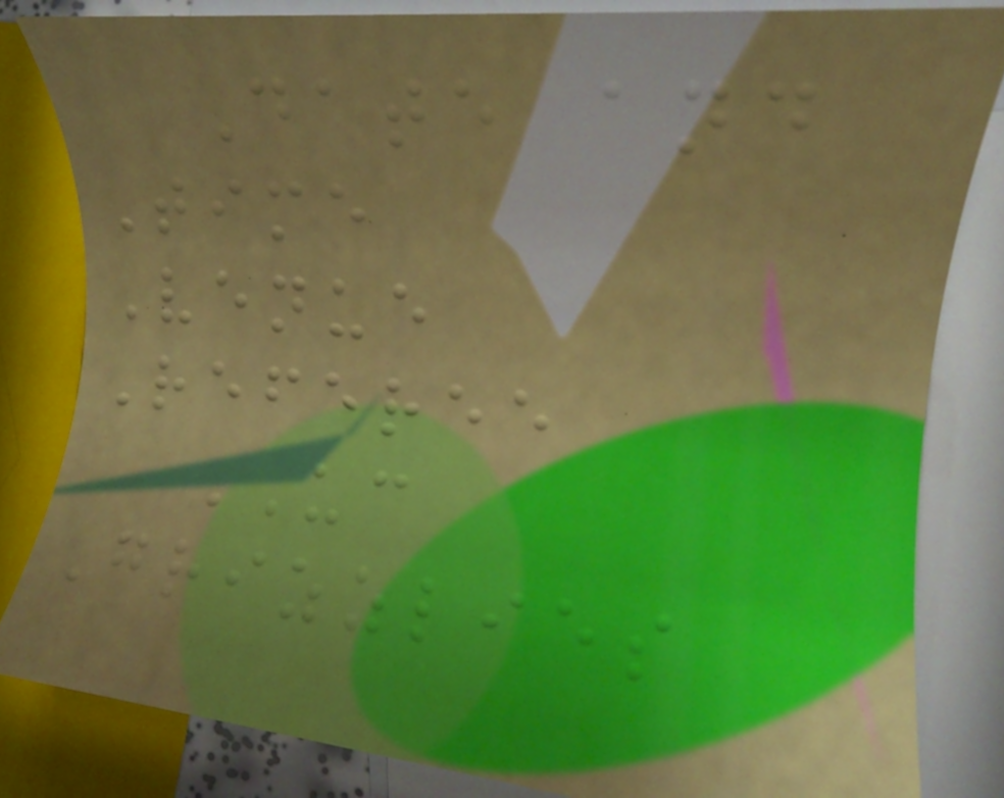Date and
Time
Venue
Referee
UC
Grizzlies
